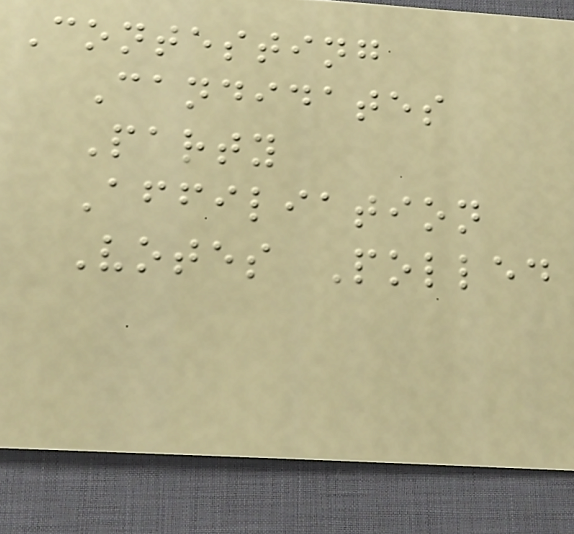Contesting
Candidates
Party
Affiliation
Votes Polled
